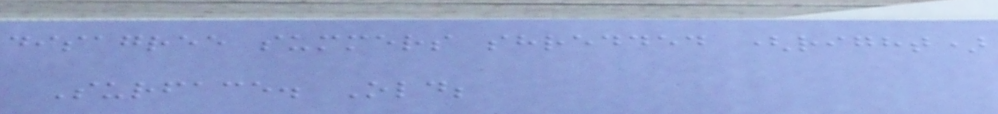disagree summers shredded (right)
Surface. Old;
